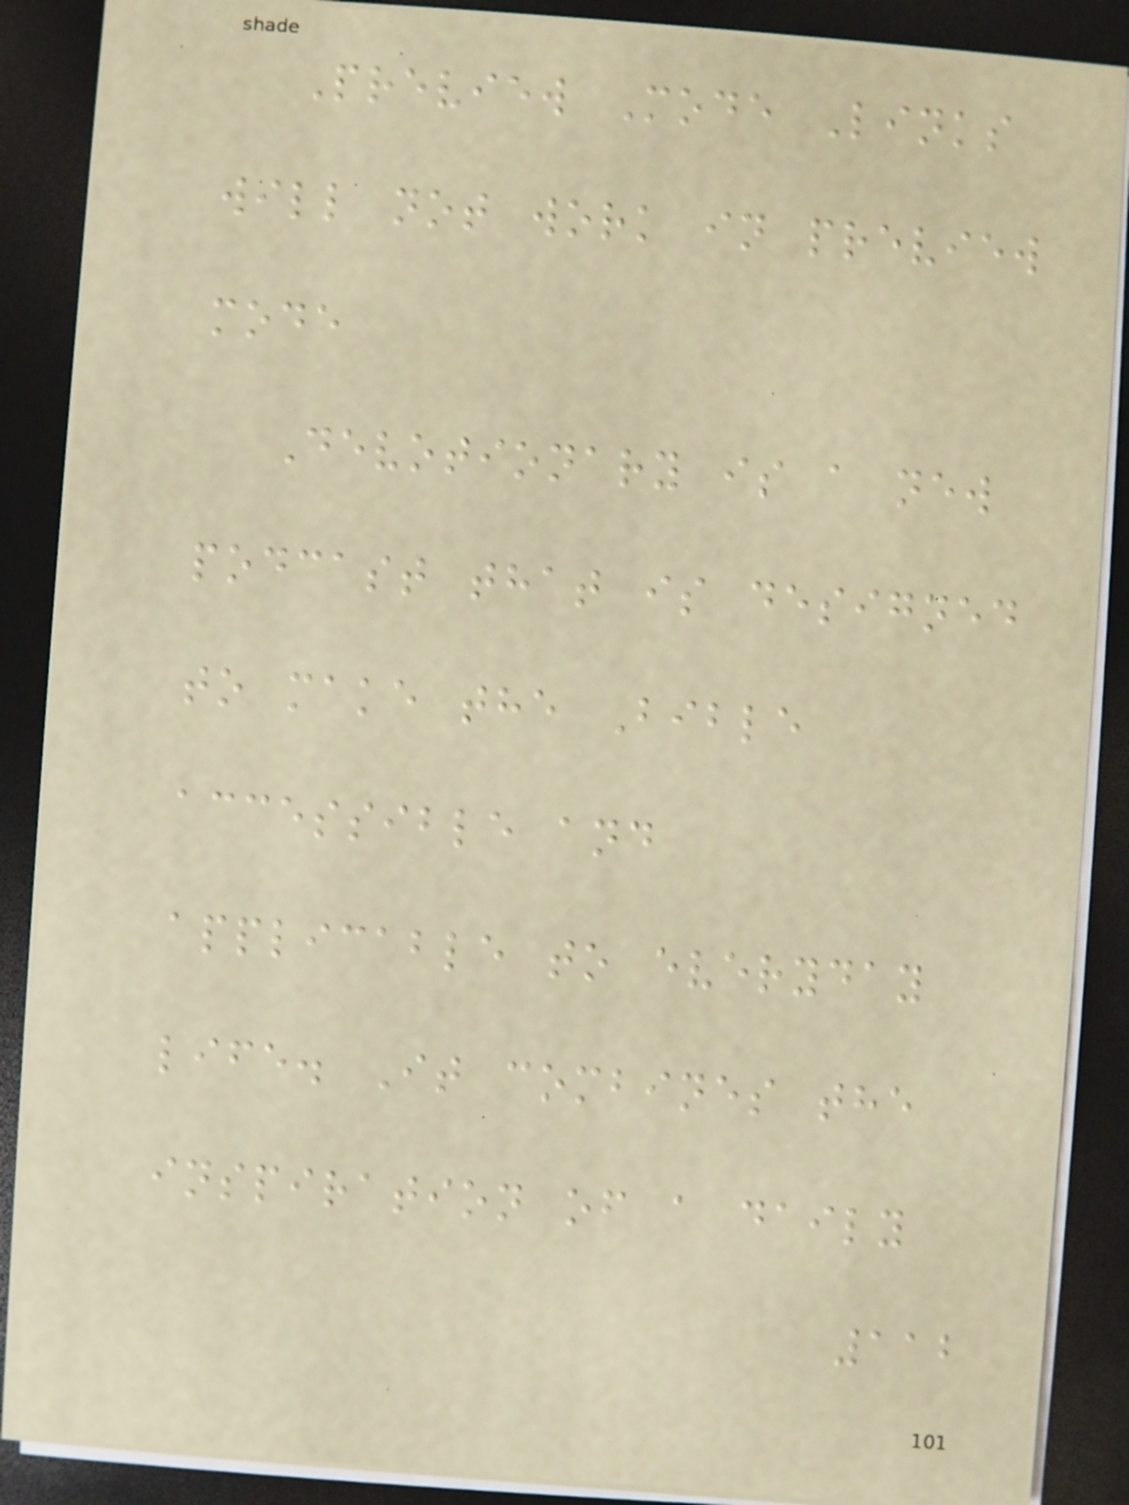Preview Mode Links
will not work in preview
mode
Devotionary is a new
podcast that is designed
to make the Bible
accessible and
applicable to everyday
life. It combines the
inspiration of a daily
112
